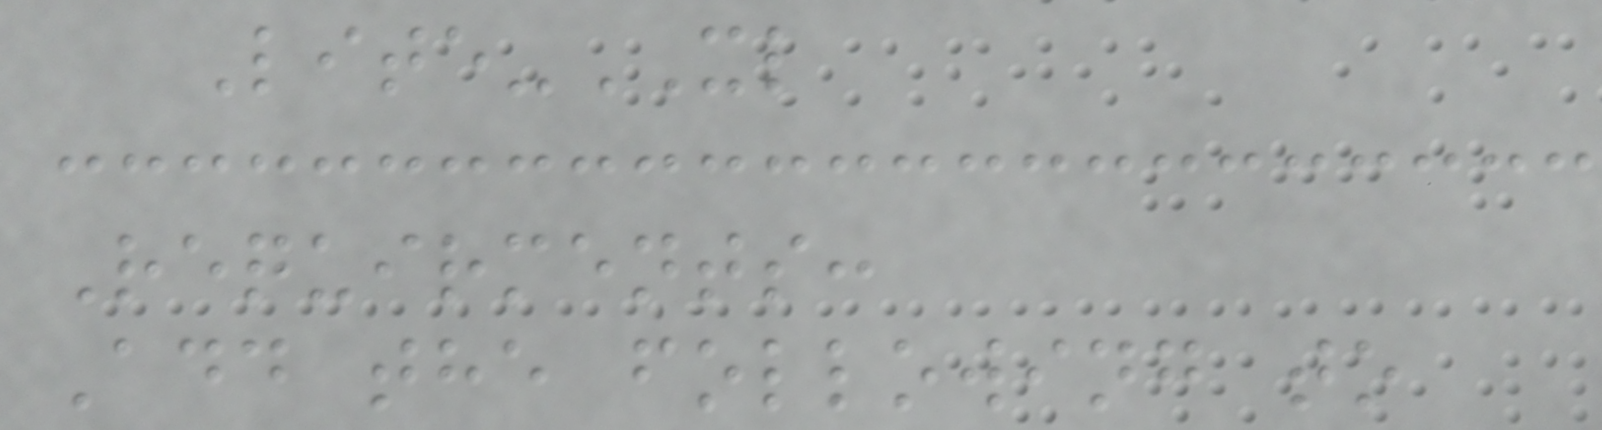Lite-XL
Requirments:
Add the following to
